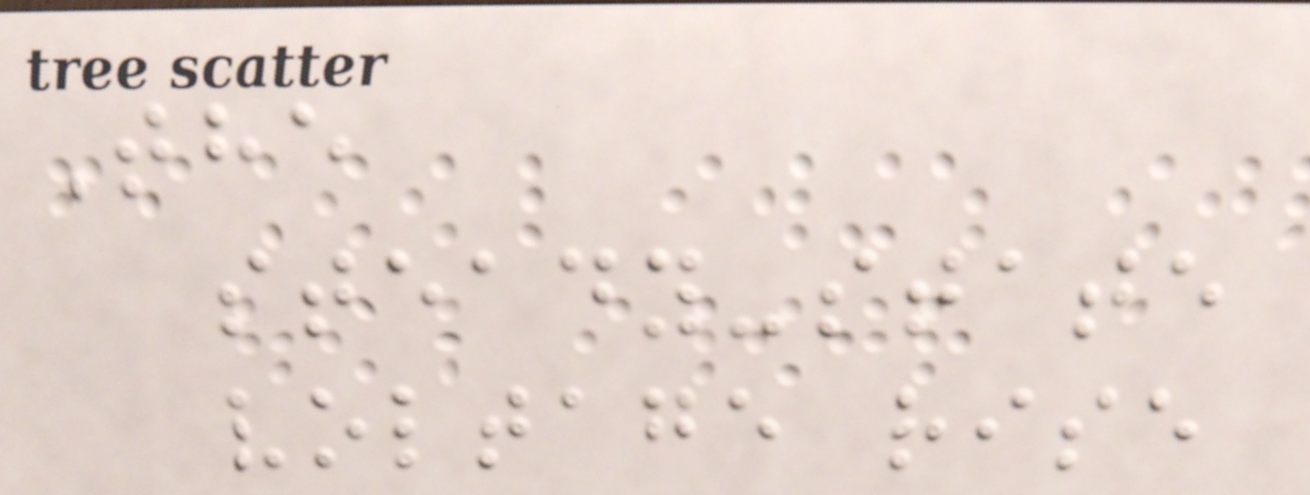The
steady-state
voltage rise
